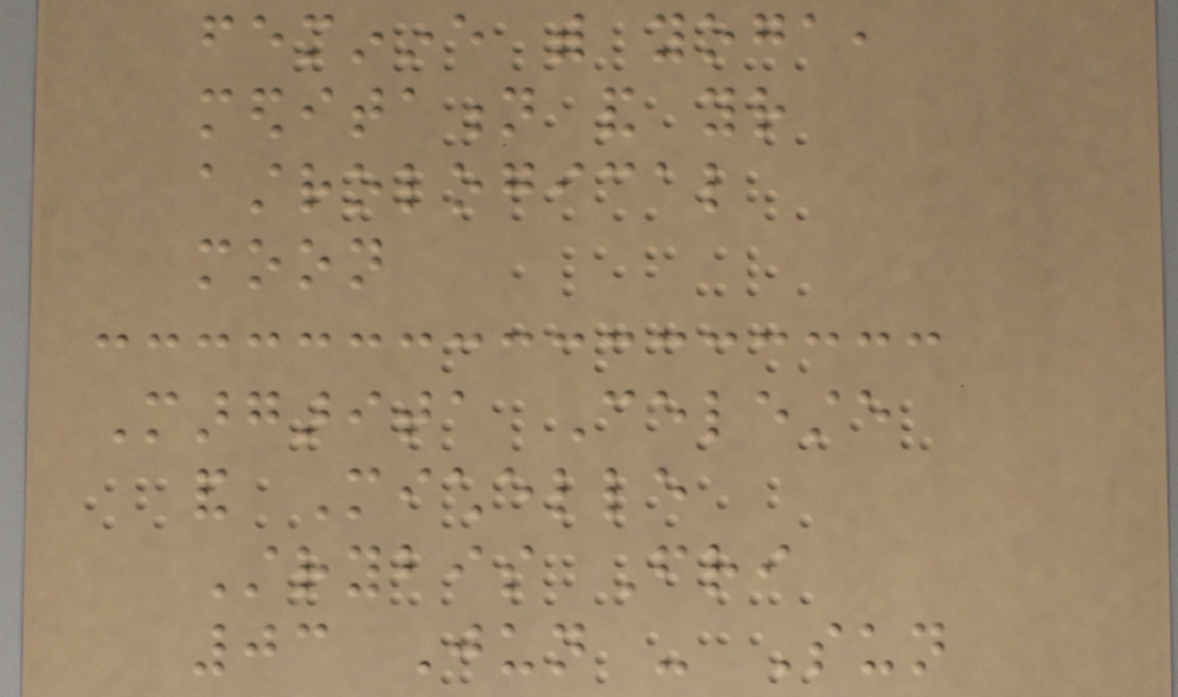feminine with yoga,
meditation and your
astrological
moon
Margarita Celeste
and Michelle
Strybis Fri
03 Jun - Sun
